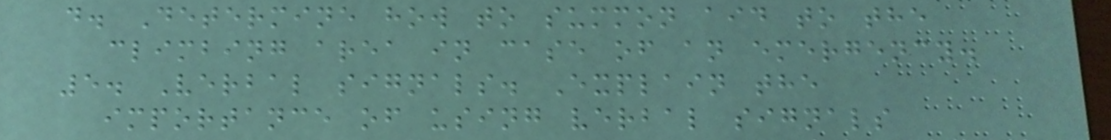d. Determine how to summon aid to the
climbing area in case of an emergency.
5. Verbal signals. Explain the
importance of using verbal signals
